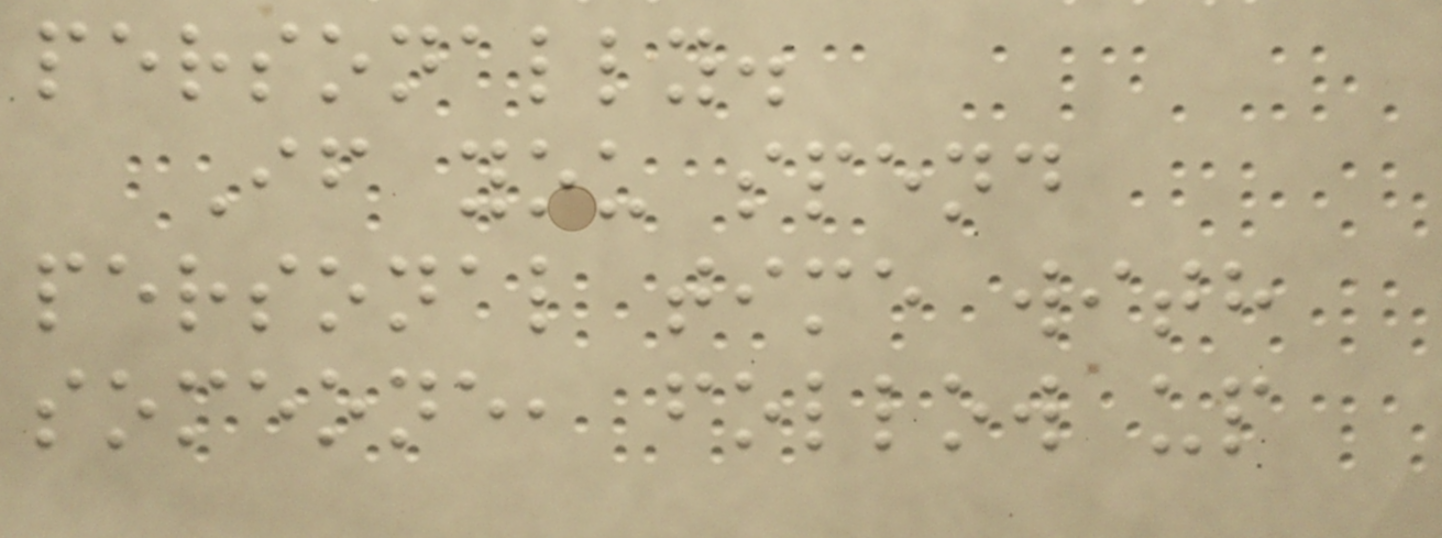personally.
If you spend
personal time with
someone, follow up
